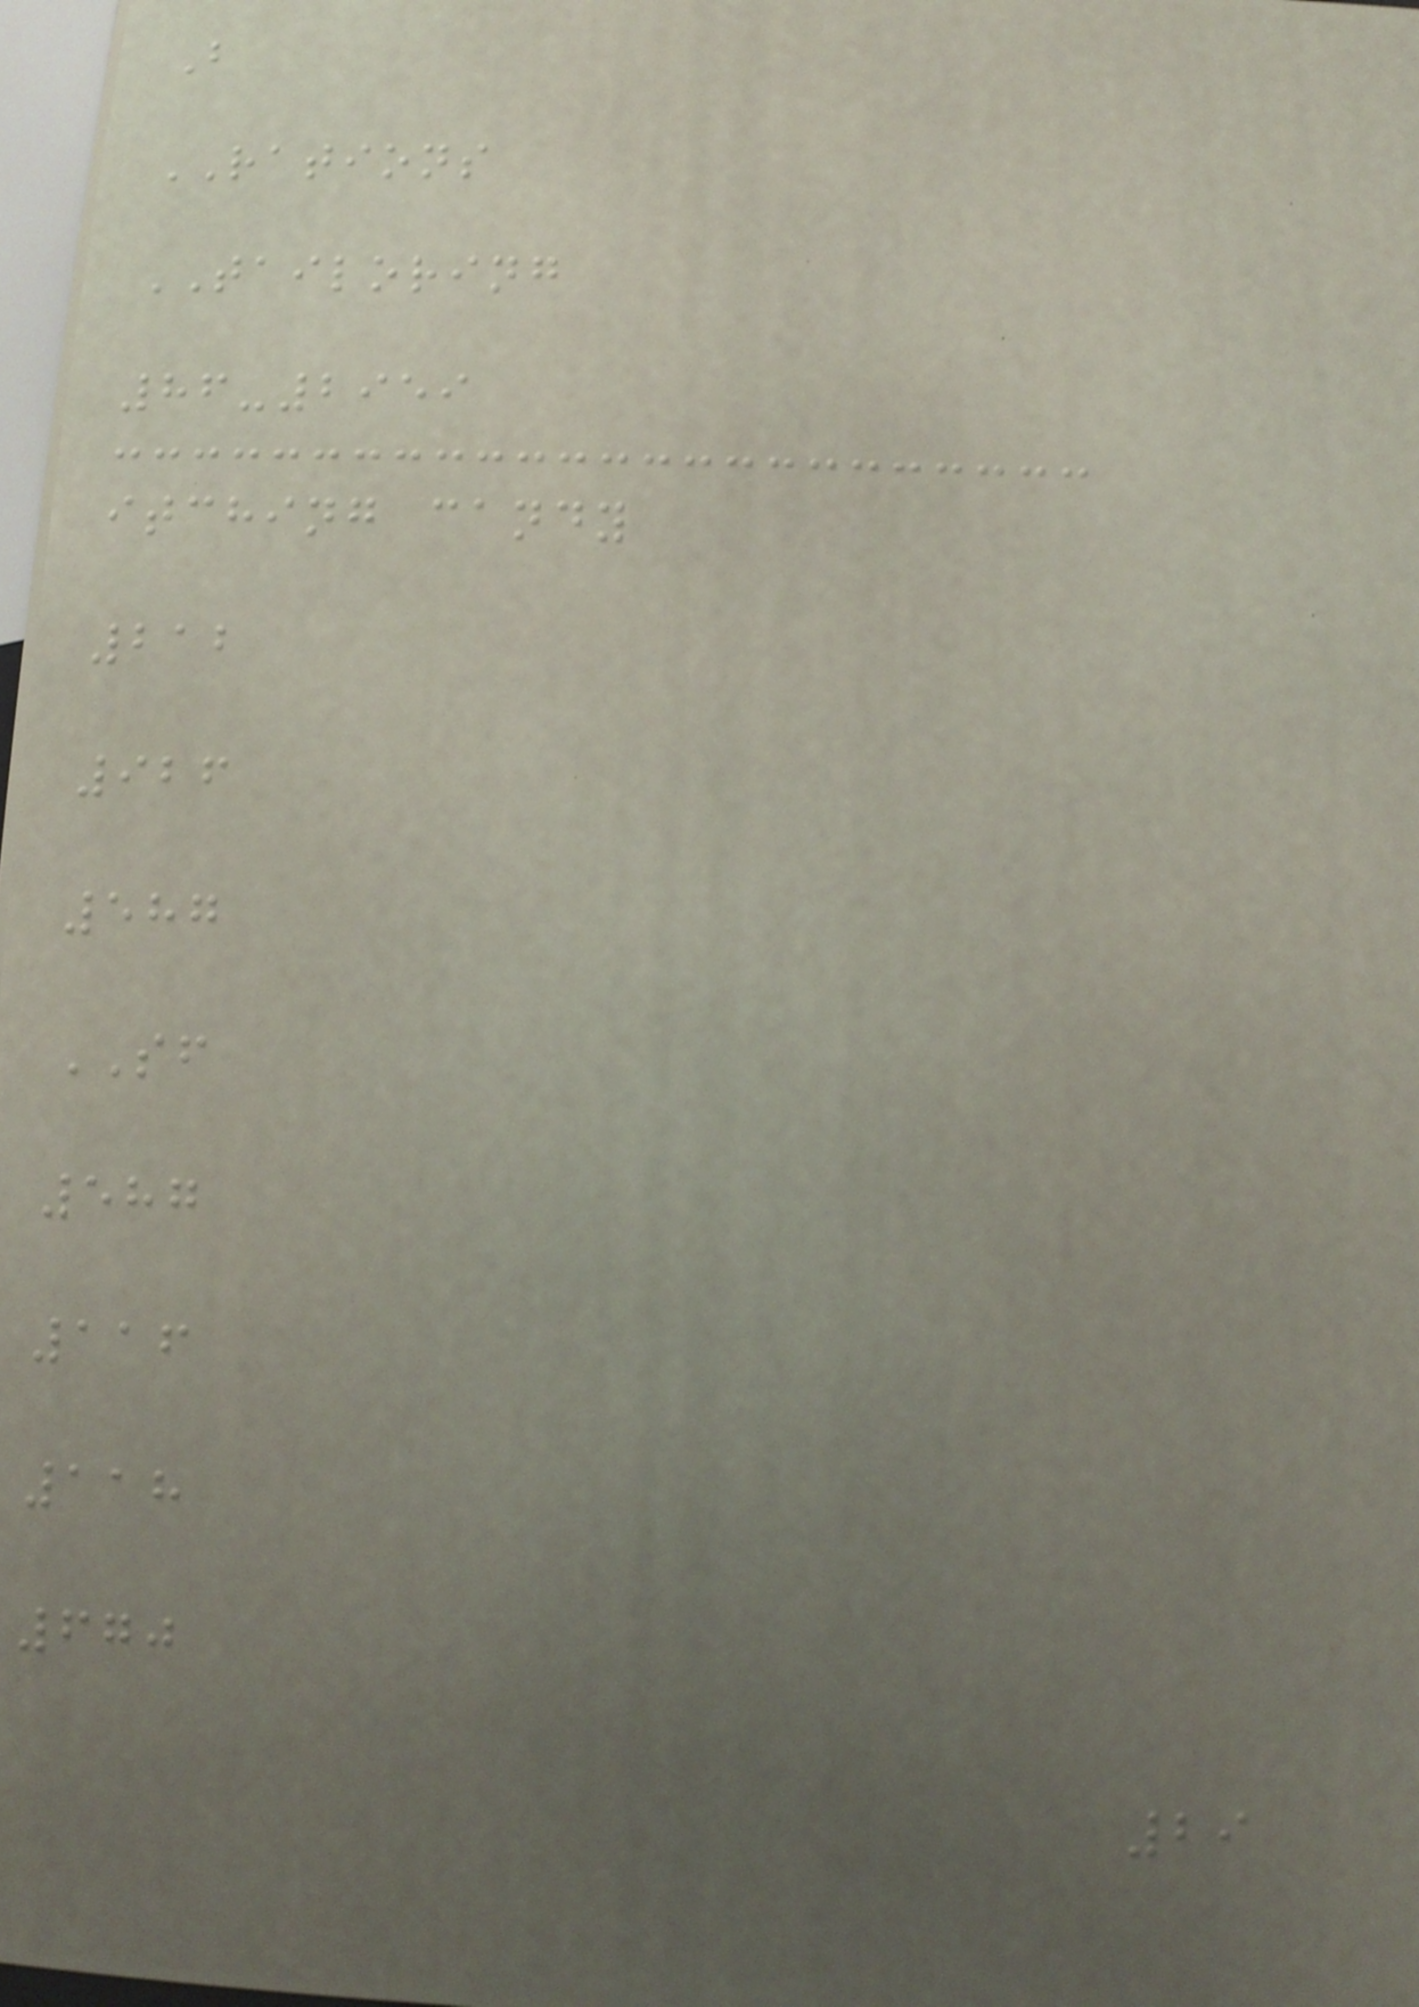B
RATIONS
TAILORING
86-2959
itching candy
212
926
587
SF
587
116
118
670
29
